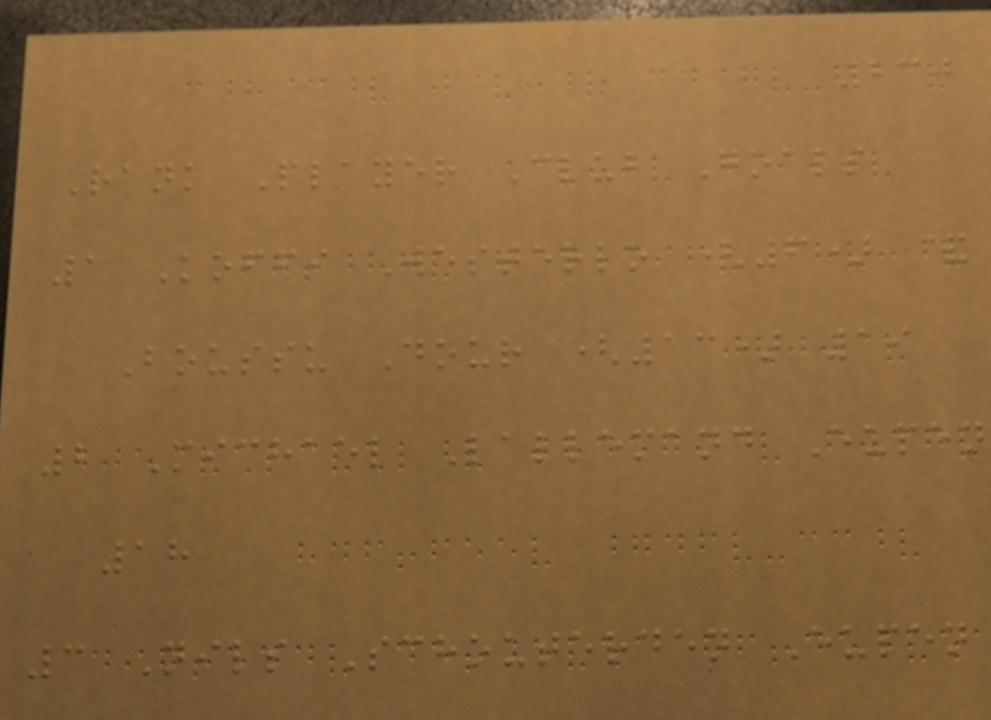230
Rank Player Club Goals
1 Koffi Westerlo (6) &
Boussu Dour (13) 19
2 Michael Lallemand Eupen
18
3 Nils Schouterden Eupen
